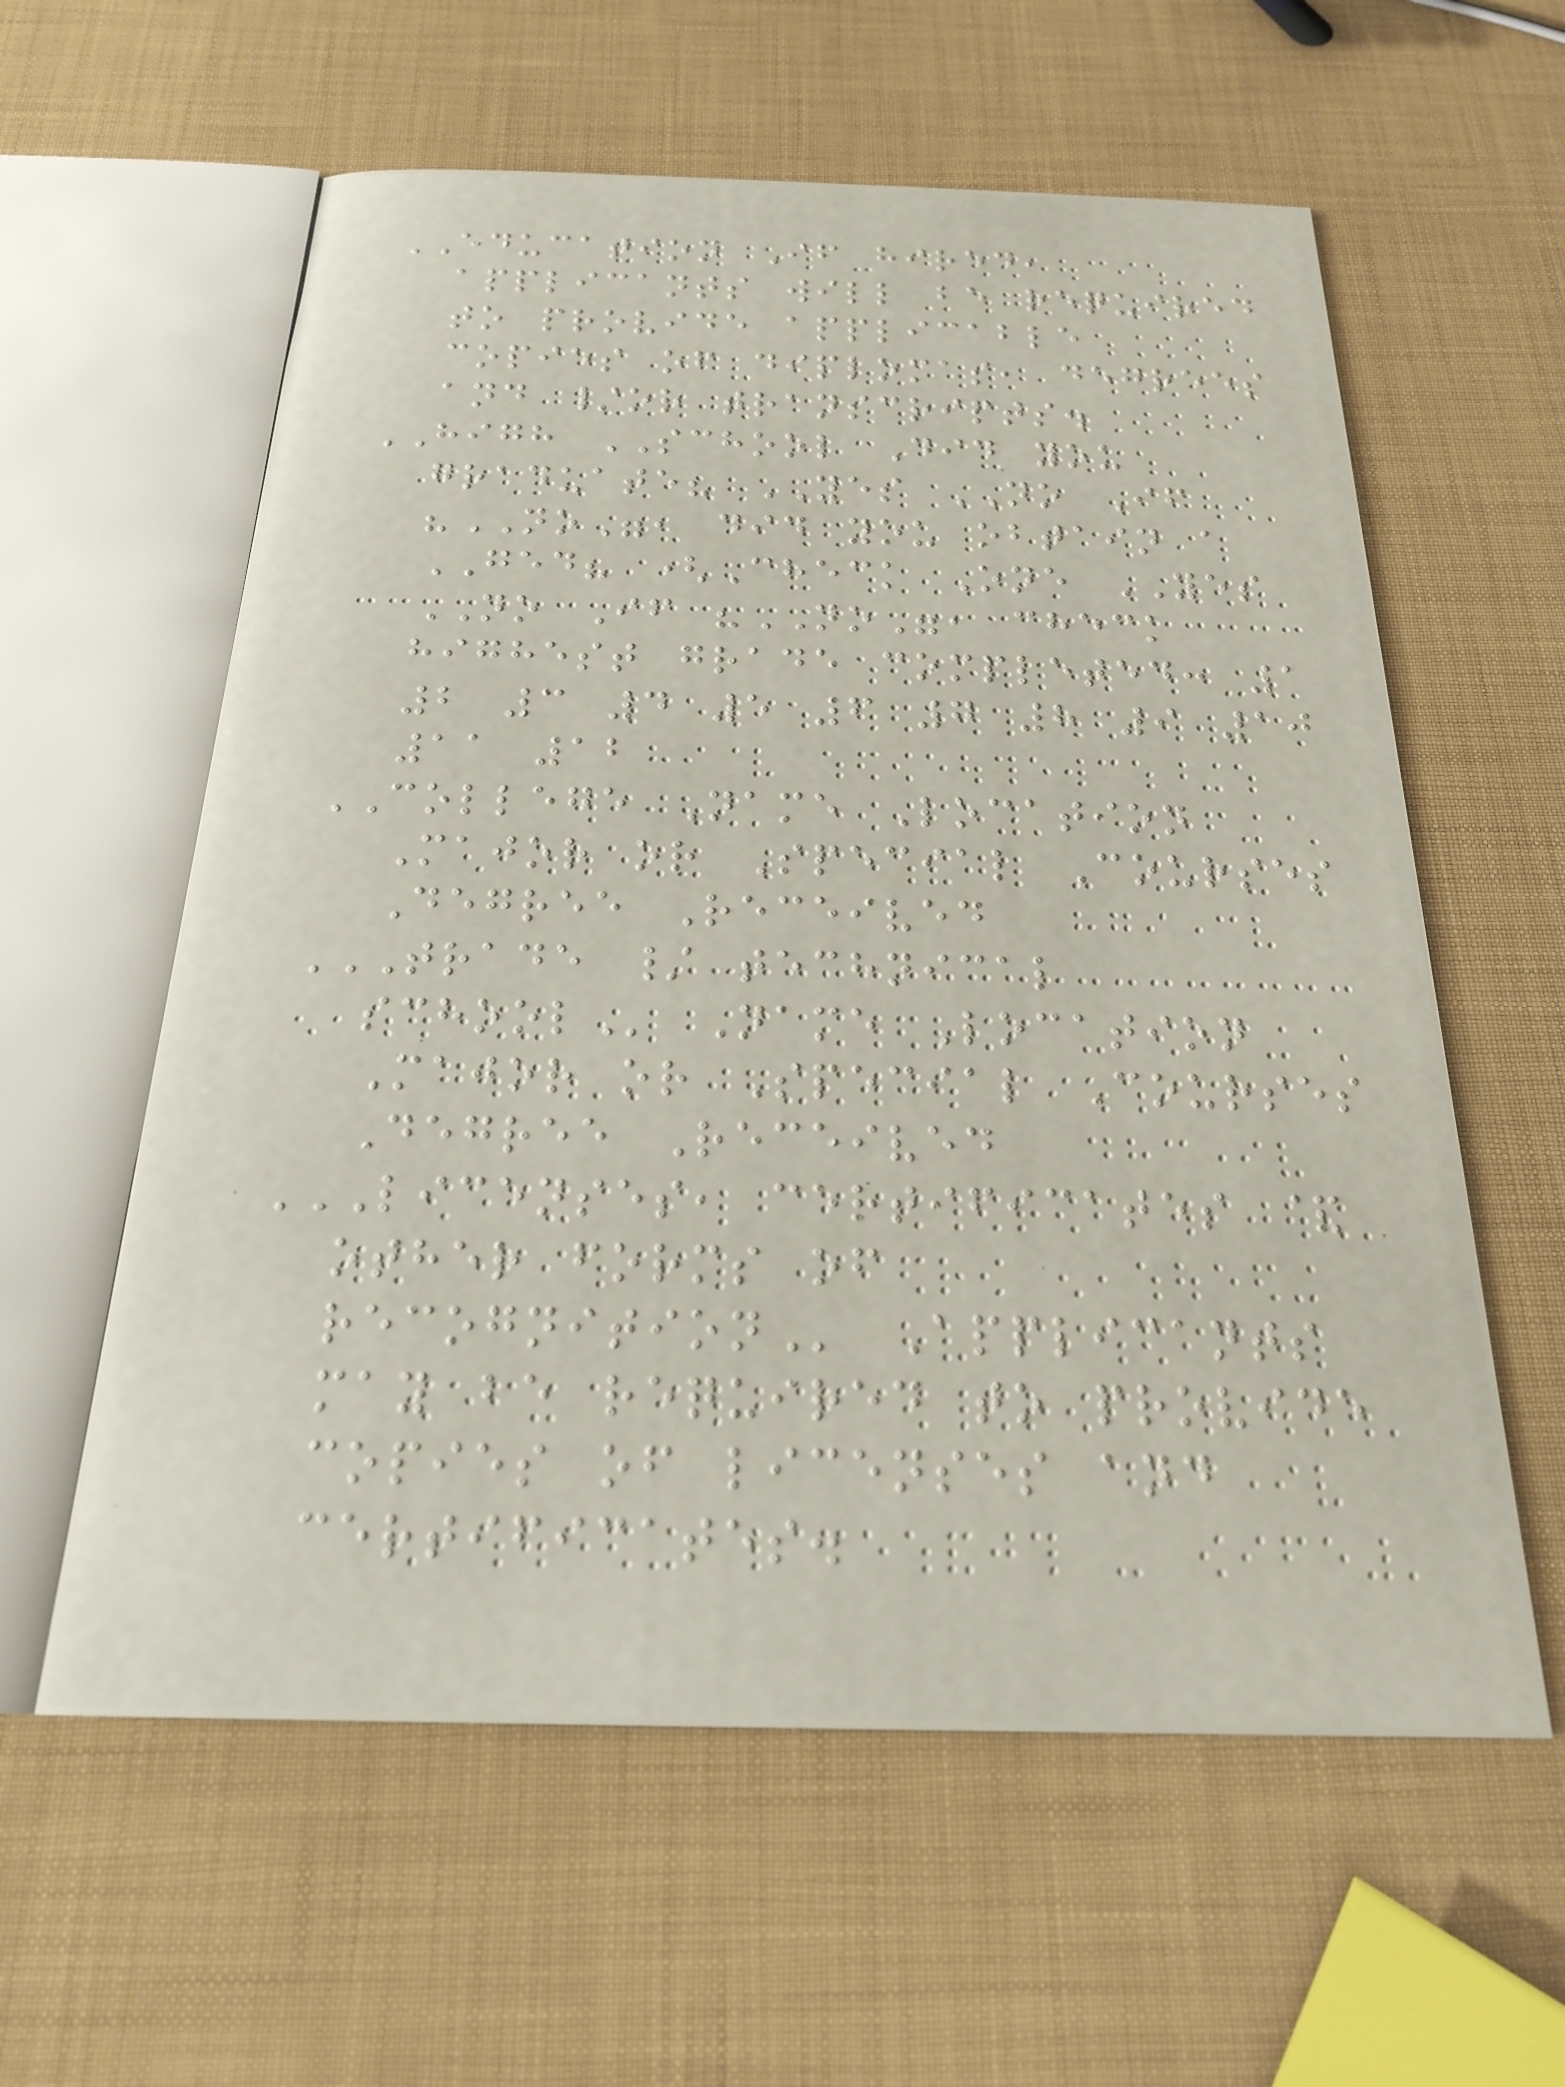EDUCATION If hired,
applicants will be required
to provide applicable
copies of diplomas, degrees
and /or transcripts.
HIGH SCHOOL Did you
graduate? YES NO If
"NO", did you obtain a
GED? (Check One YES
NO If "NO", check
highest grade completed: 1
2 3 4 5 6 7 8 9 10
11 12
COLLEGE Name Location
Major or Special Courses
Degree Received
TRADE / TECHNICAL
SCHOOL Name Location
Major or Special Courses
Degree Received
LICENSES, CERTIFICATES &
OTHER FORMS OF
RECOGNITION Applicants
may be required to provide
copies of licenses and
certificates.
